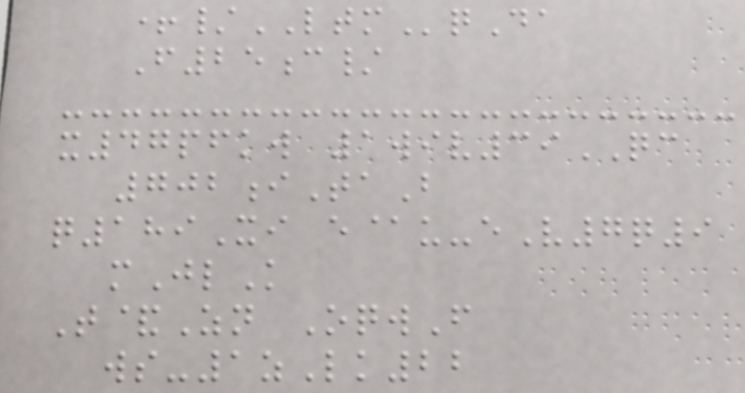+/LTMqDa
F25c/
x47pfkw 1wiv39QC
702iTaB
q189Xi e@u-eV7q9
mJlK
T&Zn OqwF
ws-1zLk22
